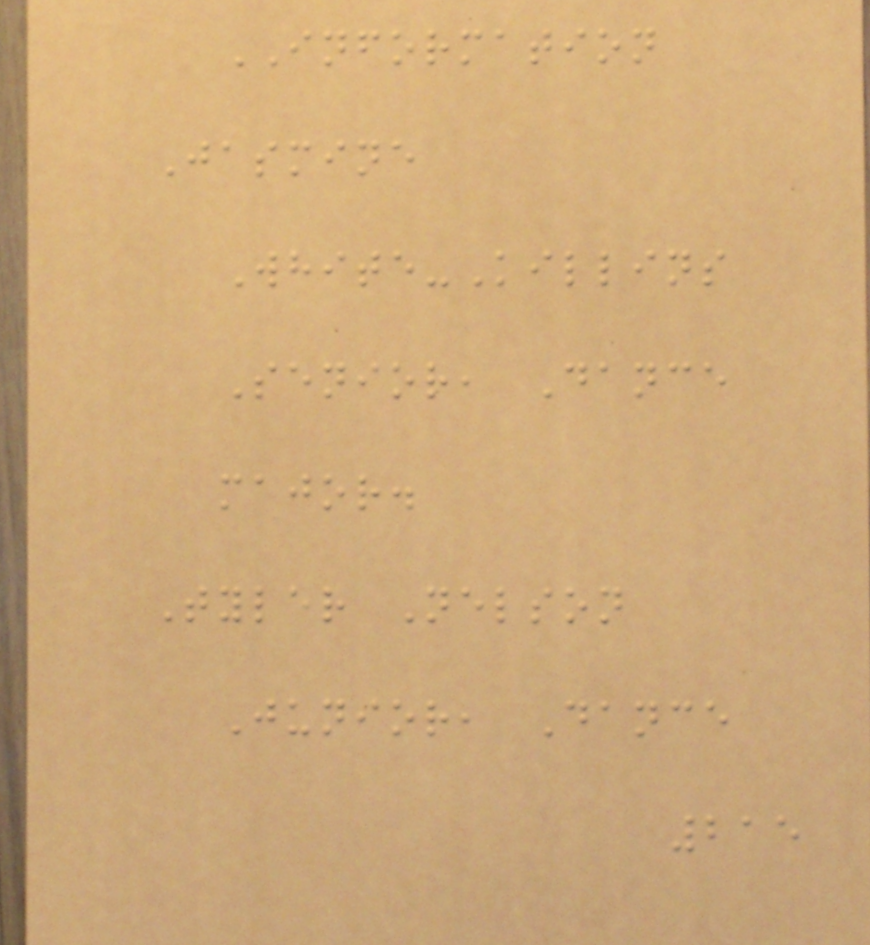INFORMATION
Jasmine
White-Killins
Senior, Dance
major.
Tyler Nelson
Junior, Dance
215
